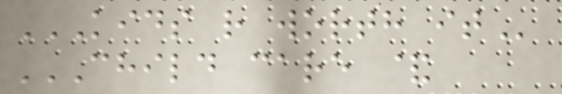KIDS R WORTH IT
CHILD CARE &
